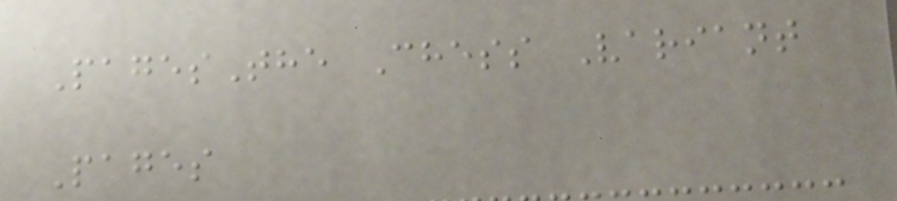PagesThe Chess Variant
Pages
